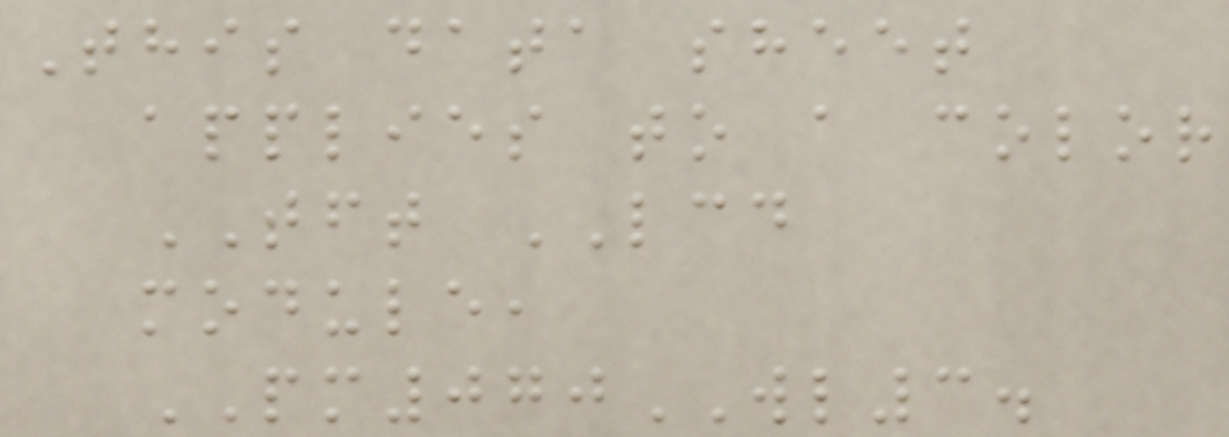This data sheet
applies to a color
TFT LCD
module,
PM070WL3.
